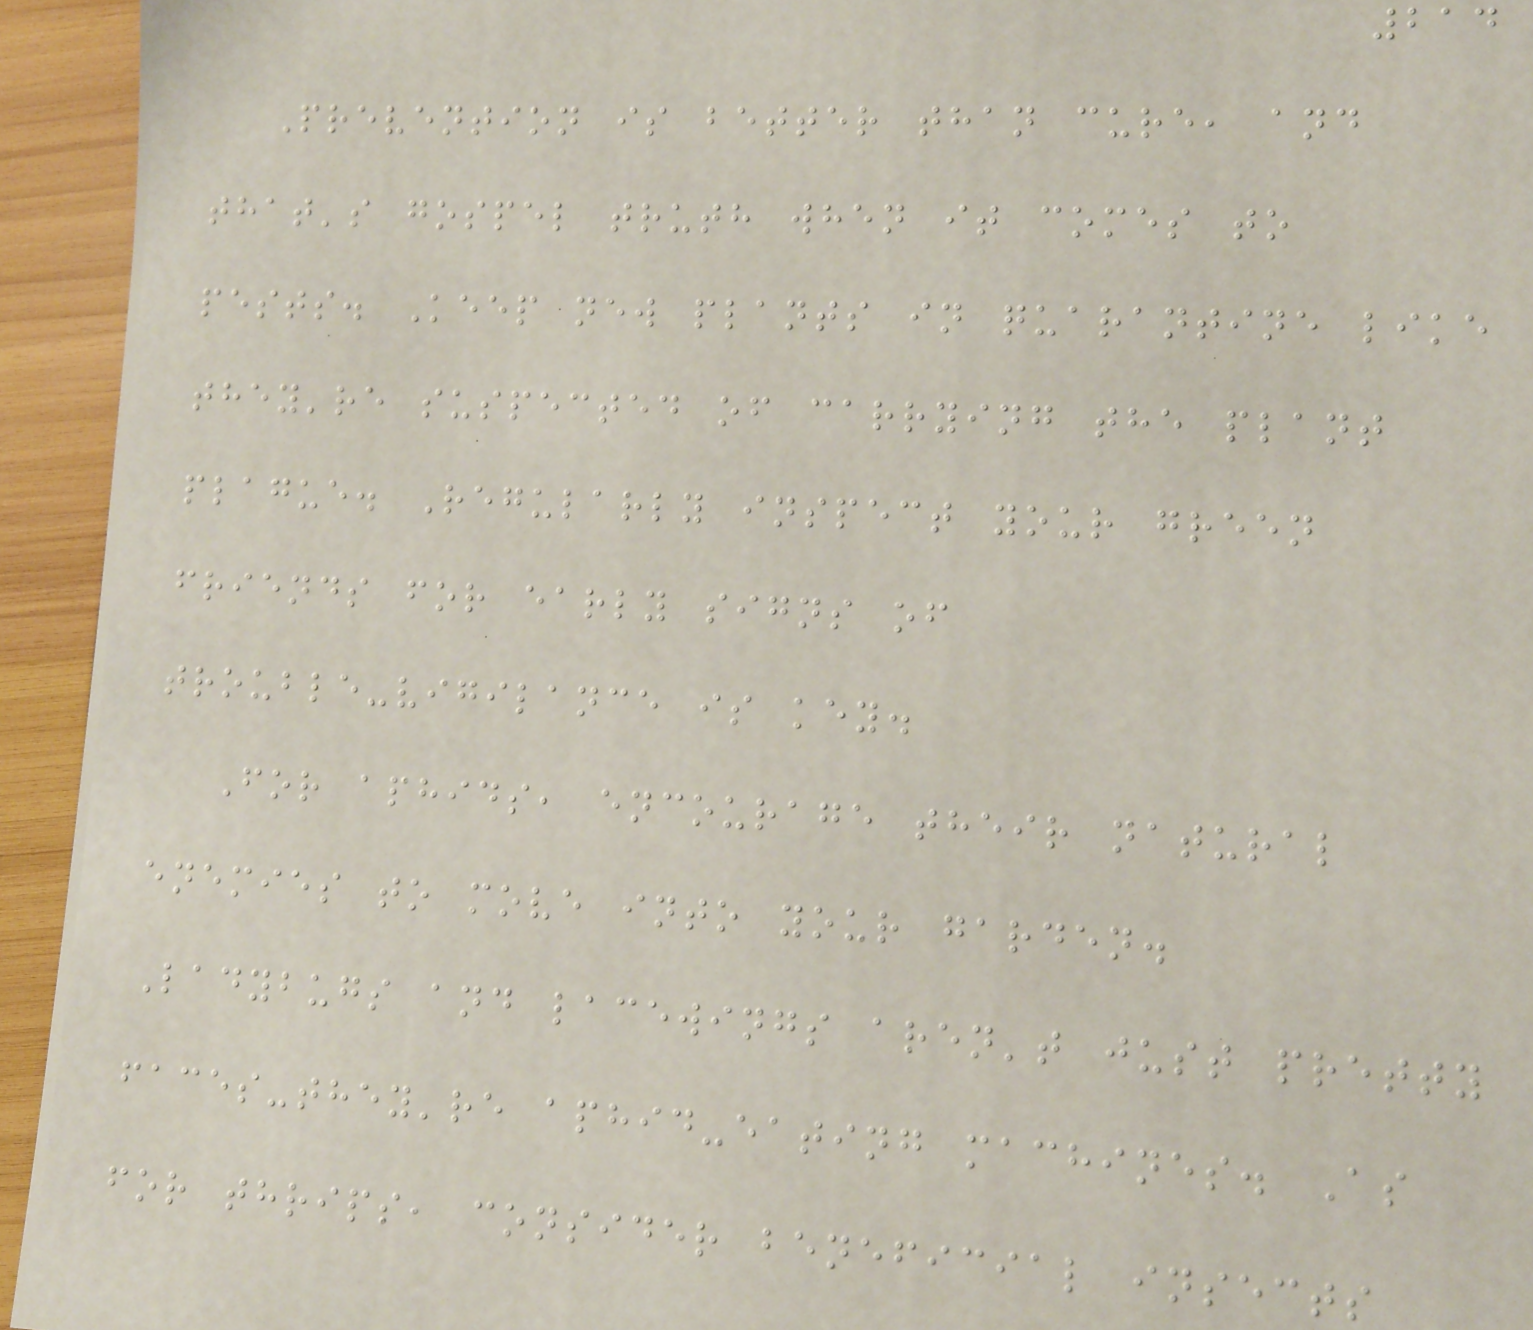214
Prevention is better than cure, and
that's gospel truth when it comes to
pests. Keep new plants in quarantine like
they're suspected of carrying the plant
plague. Regularly inspect your green
friends for early signs of
trouble-vigilance is key.
For aphids, encourage their natural
enemies to move into your garden.
Ladybugs and lacewings aren't just pretty
faces-they're aphid-eating machines. As
for thrips, consider beneficial insects
